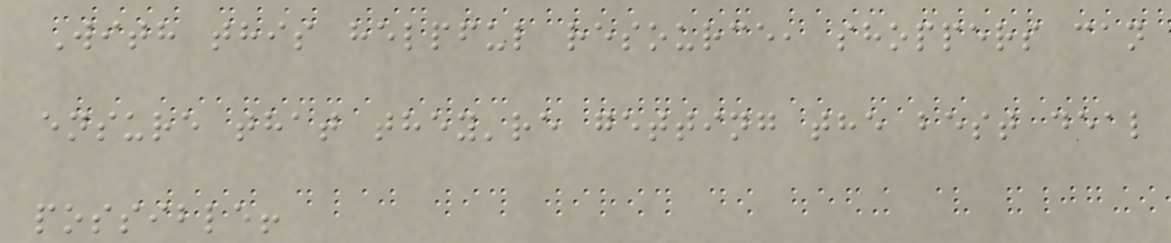With this helpful resource, shoppers can
ensure that they're getting the best deal
possible!
